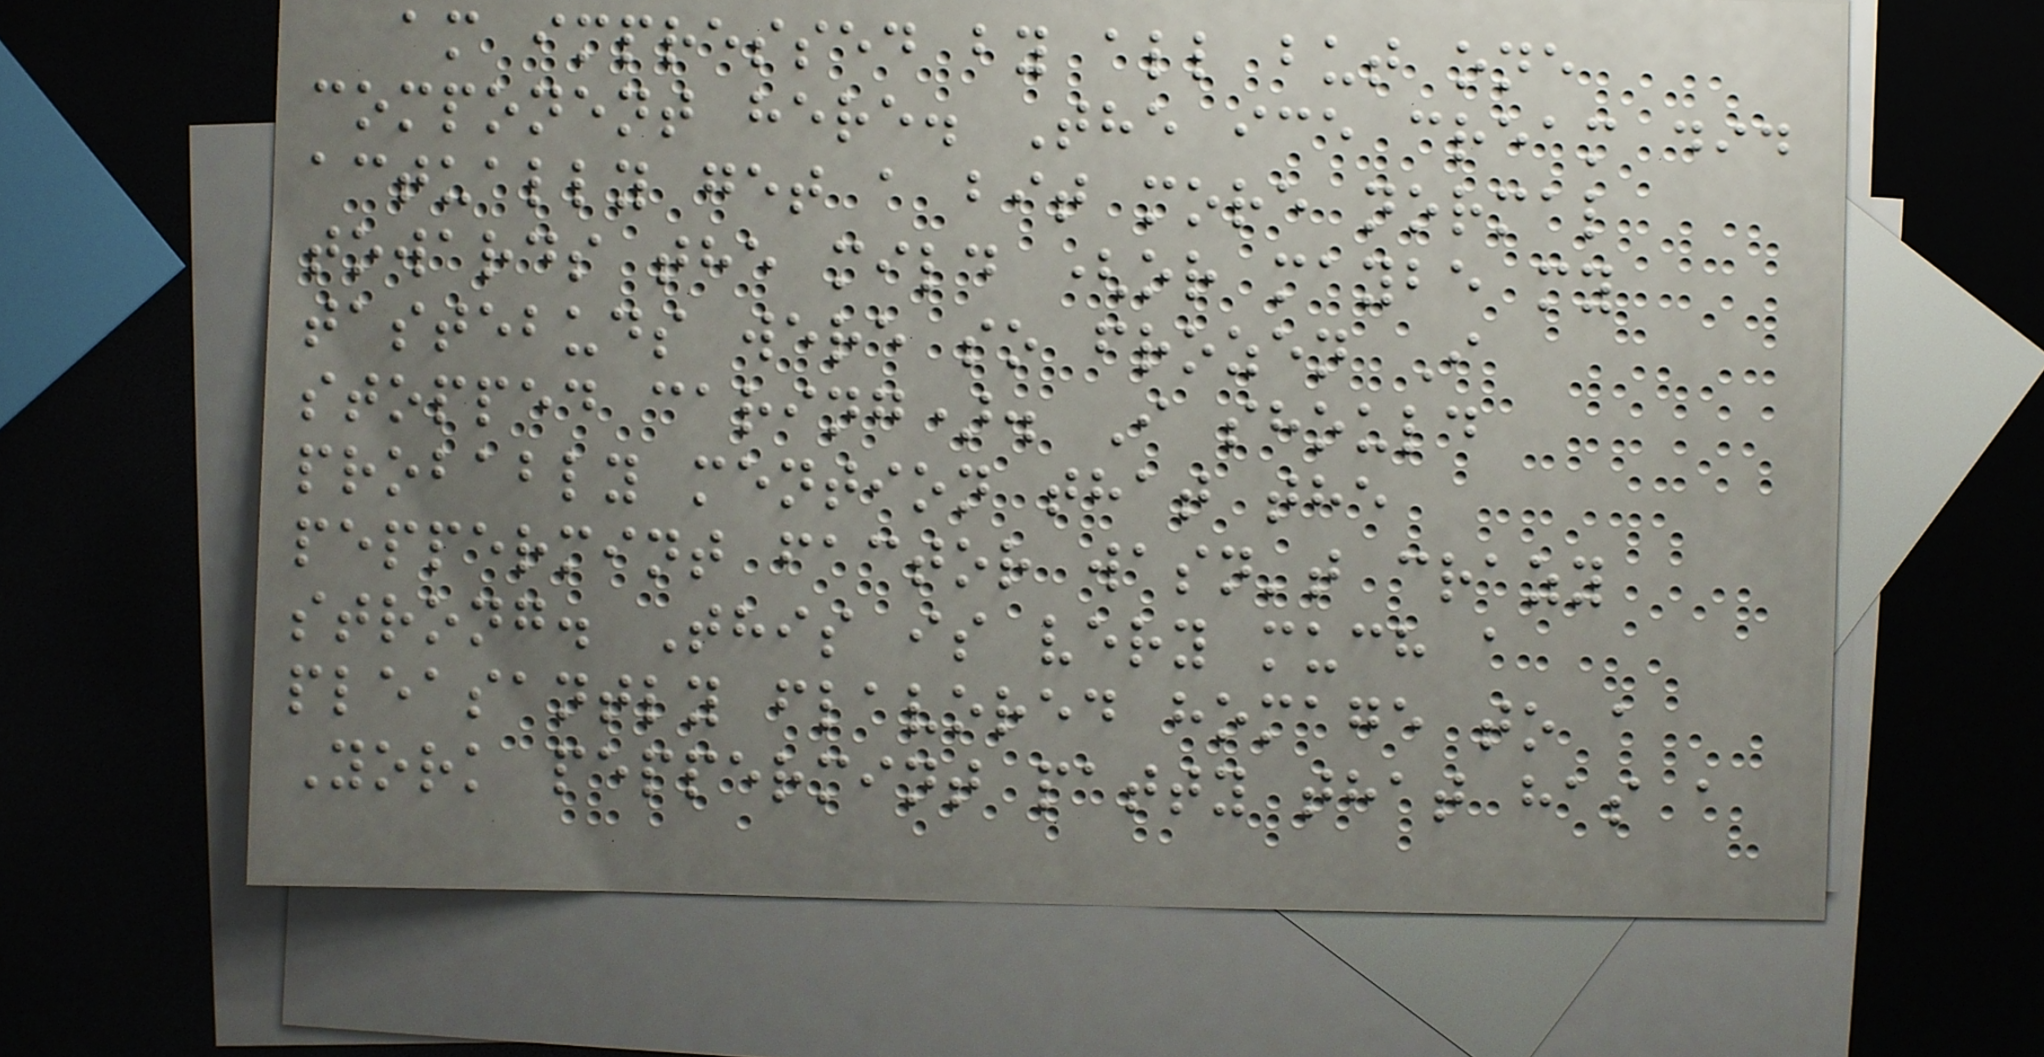am impressed by all but one
component here. The ice cream did
actually get a bit more normal
towards the mild (or maybe my
tastebuds were so frozen I
stopped caring). I should
probably mention that the
peppermint factor wasn't crazy
strong. This is very much a
pleasantly flavored homage to a
York peppermint patty that has a
